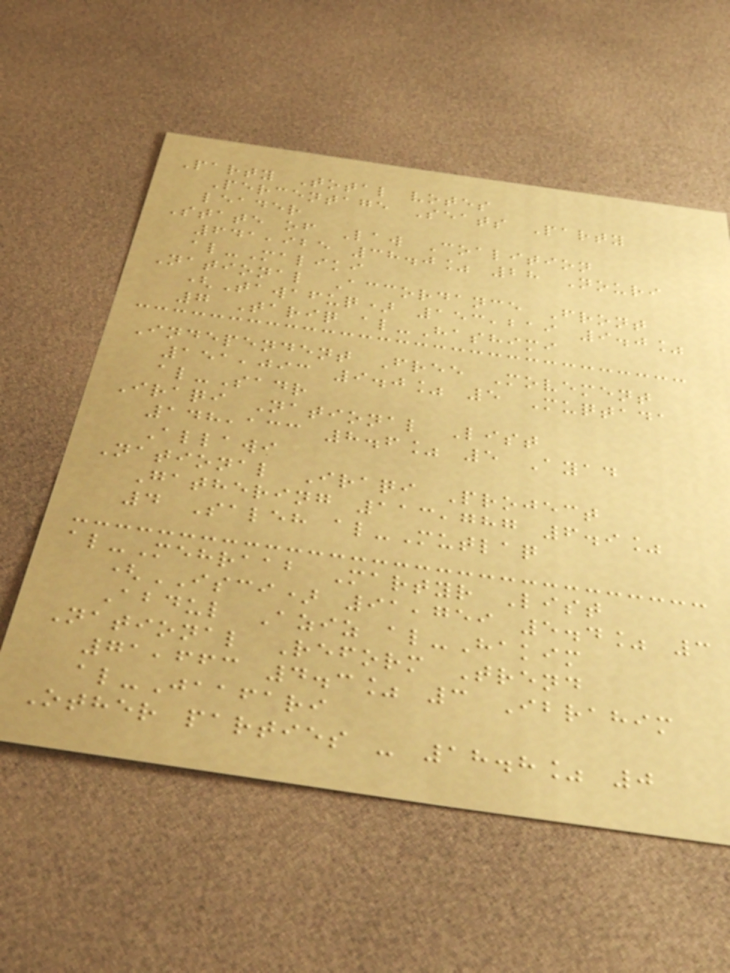Party Total votes
Percentage Seats Party
leader
State of Law Coalition
641,925 38.0% 28 Nouri
al-Maliki
National Accordance Front
(Tawafuq) 153,219 9.0%
7 Tariq al-Hashimi
Independent Free Movement
151,093 9.0% 5 Muqtada
al-Sadr
Iraqi National List
148,133 8.6% 5 Ayad
Allawi
National Iraqi Project
Gathering 113,787 6.9%
4 Saleh al-Mutlaq
al-Mehraab Martyr List
(ISCI) 91,759 5.4% 3
Abdul Aziz al-Hakim
National Reform Trend
71,663 4.3% 3 Ibrahim
al-Jaafari
Other parties - 18.8% 0
